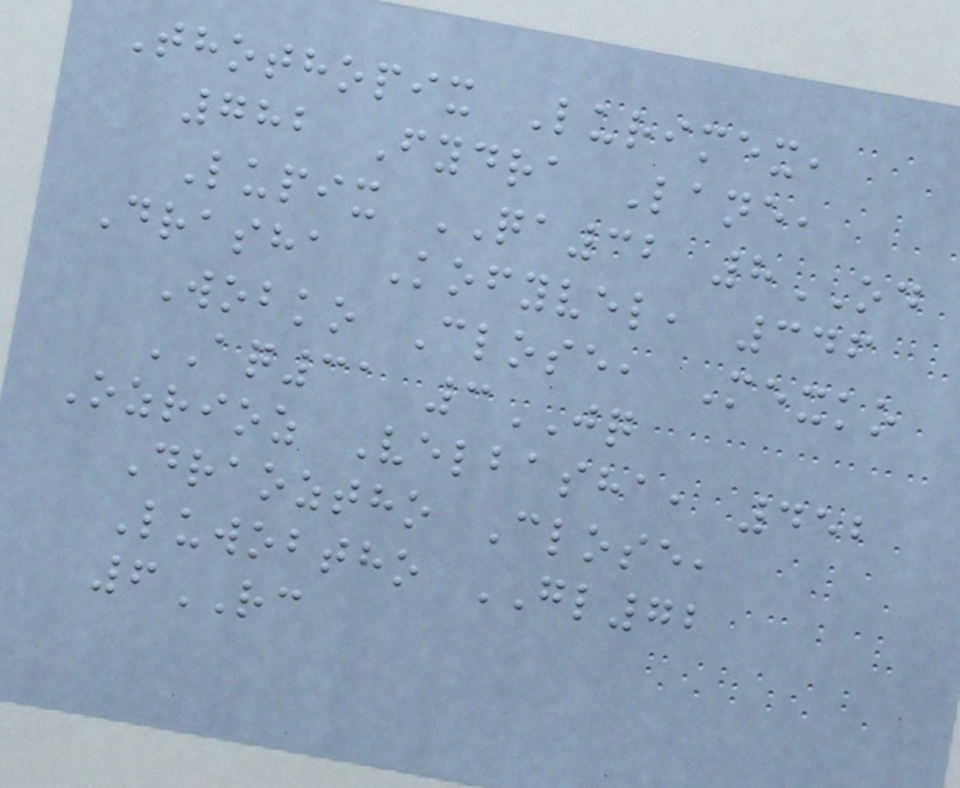Thothopix Lurimex,
782 Fydra Lane,
Lupix QA32 8OD
Drasha Kofyvel, 346
Wobko Close, Mexko
AQ31 3JQ
Ozrioz Velbasha, 452
Draoztho Close,
Luwobtho GL72
6RC
